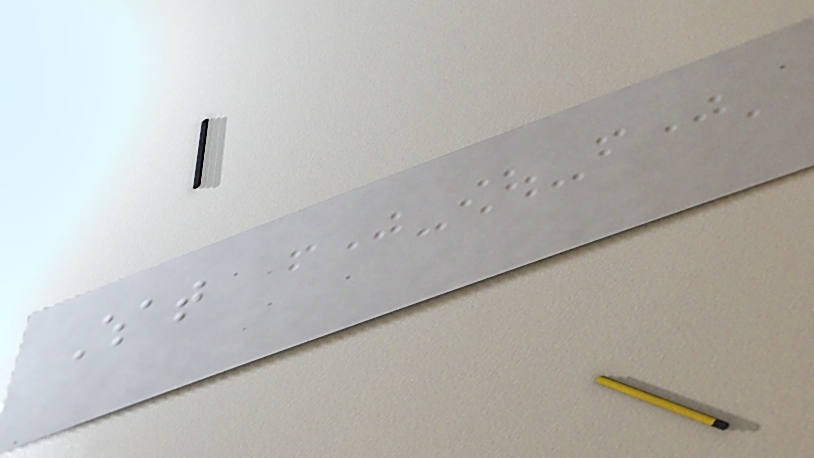What
